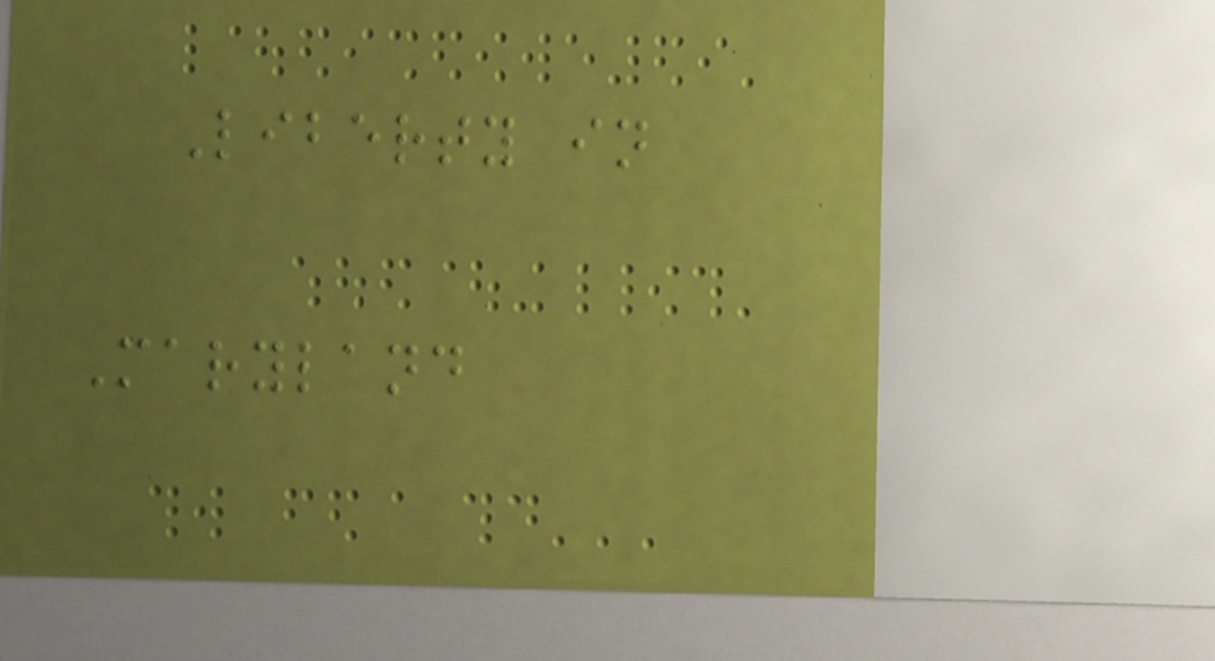Liberty in
Maryland
